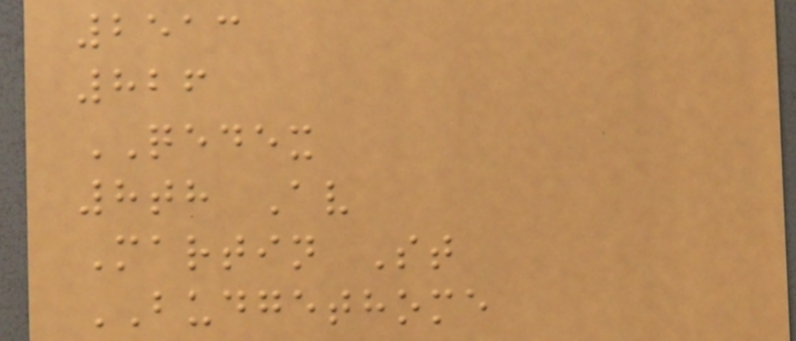2513
826
QEDEX
8th Av
Martin St
BUDGETHOME
